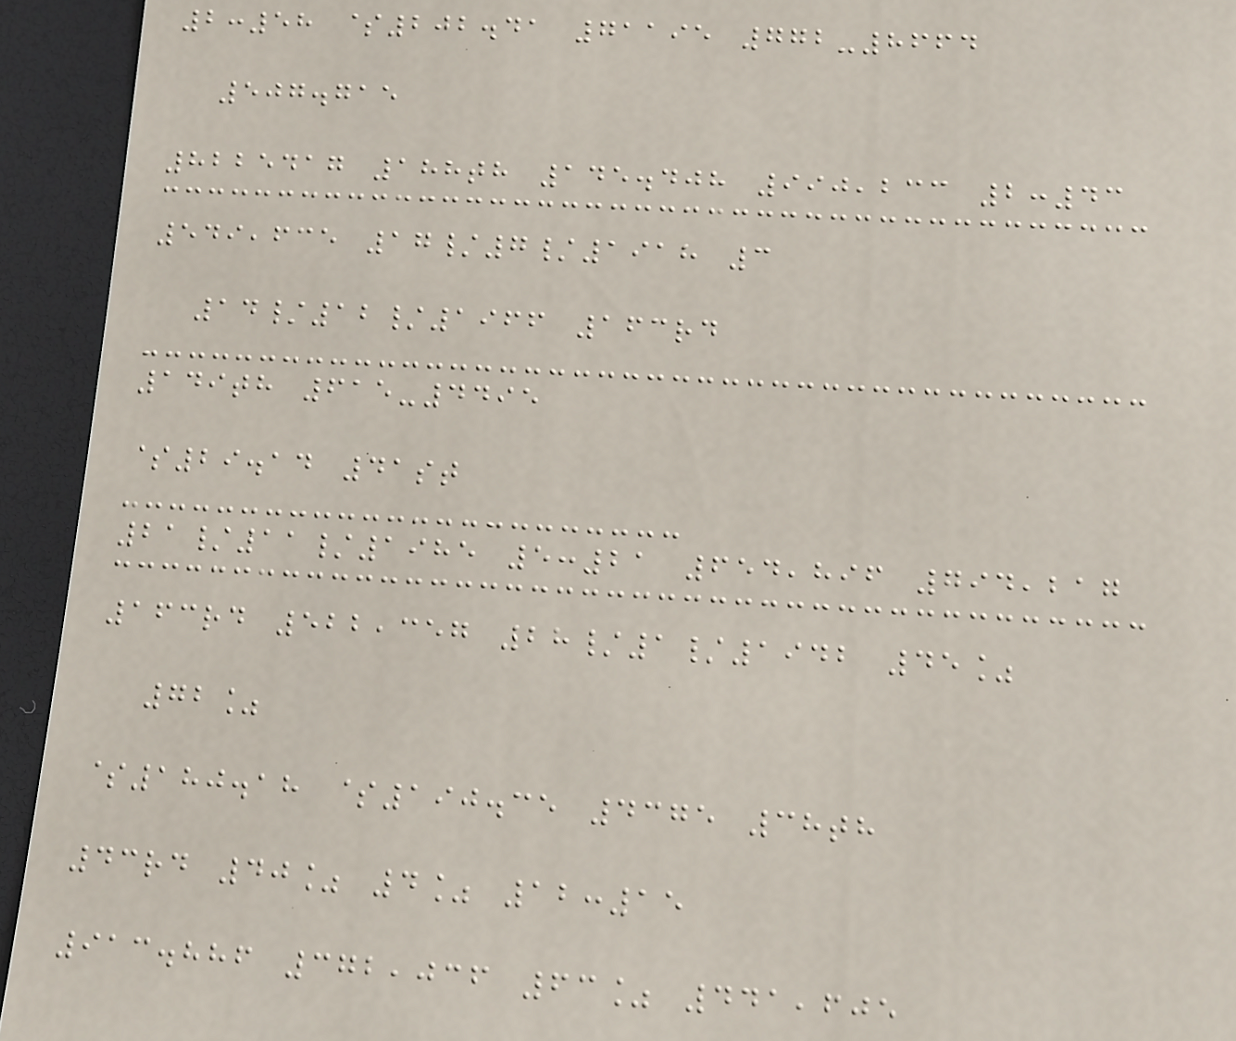2:58 $202.41 71195 772-8664
507.715
8225417 188th 145.408 990,233 2:43
549,635 17/7/1918 3
14/12/1966 163rd
149th 615-4495
$29.14 41st
21/11/1985 5:21 654,896 794,217
163rd 522,357 28/1/1942 45%
72%
$180.18 $190.35 4375 38th
43rd 40% 4% 12:15
913.886 372,036 63% 441,605
